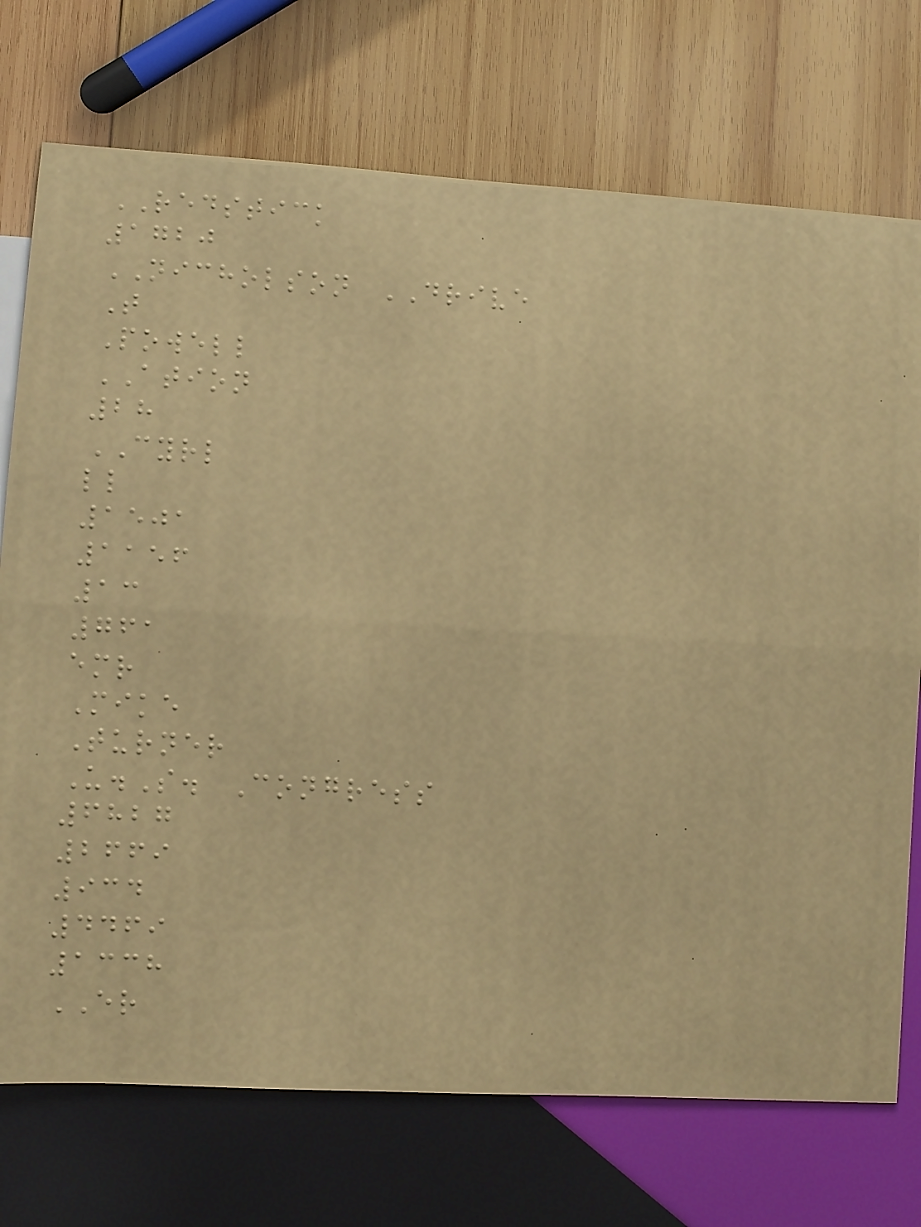REDSTICK
1720
NICHOLSON DRIVE
T
Powell
ATION
28
CYRL
ll
1501
1156
13
761
emr
Mike
Turner
U.S. Congress
6827
2669
934
4469
1338
ER
